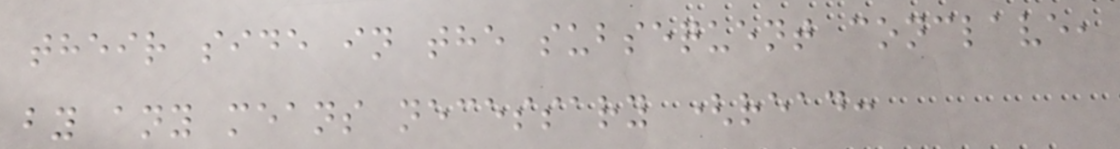their side in the subsequent conclave,
by any means necessary (read:
